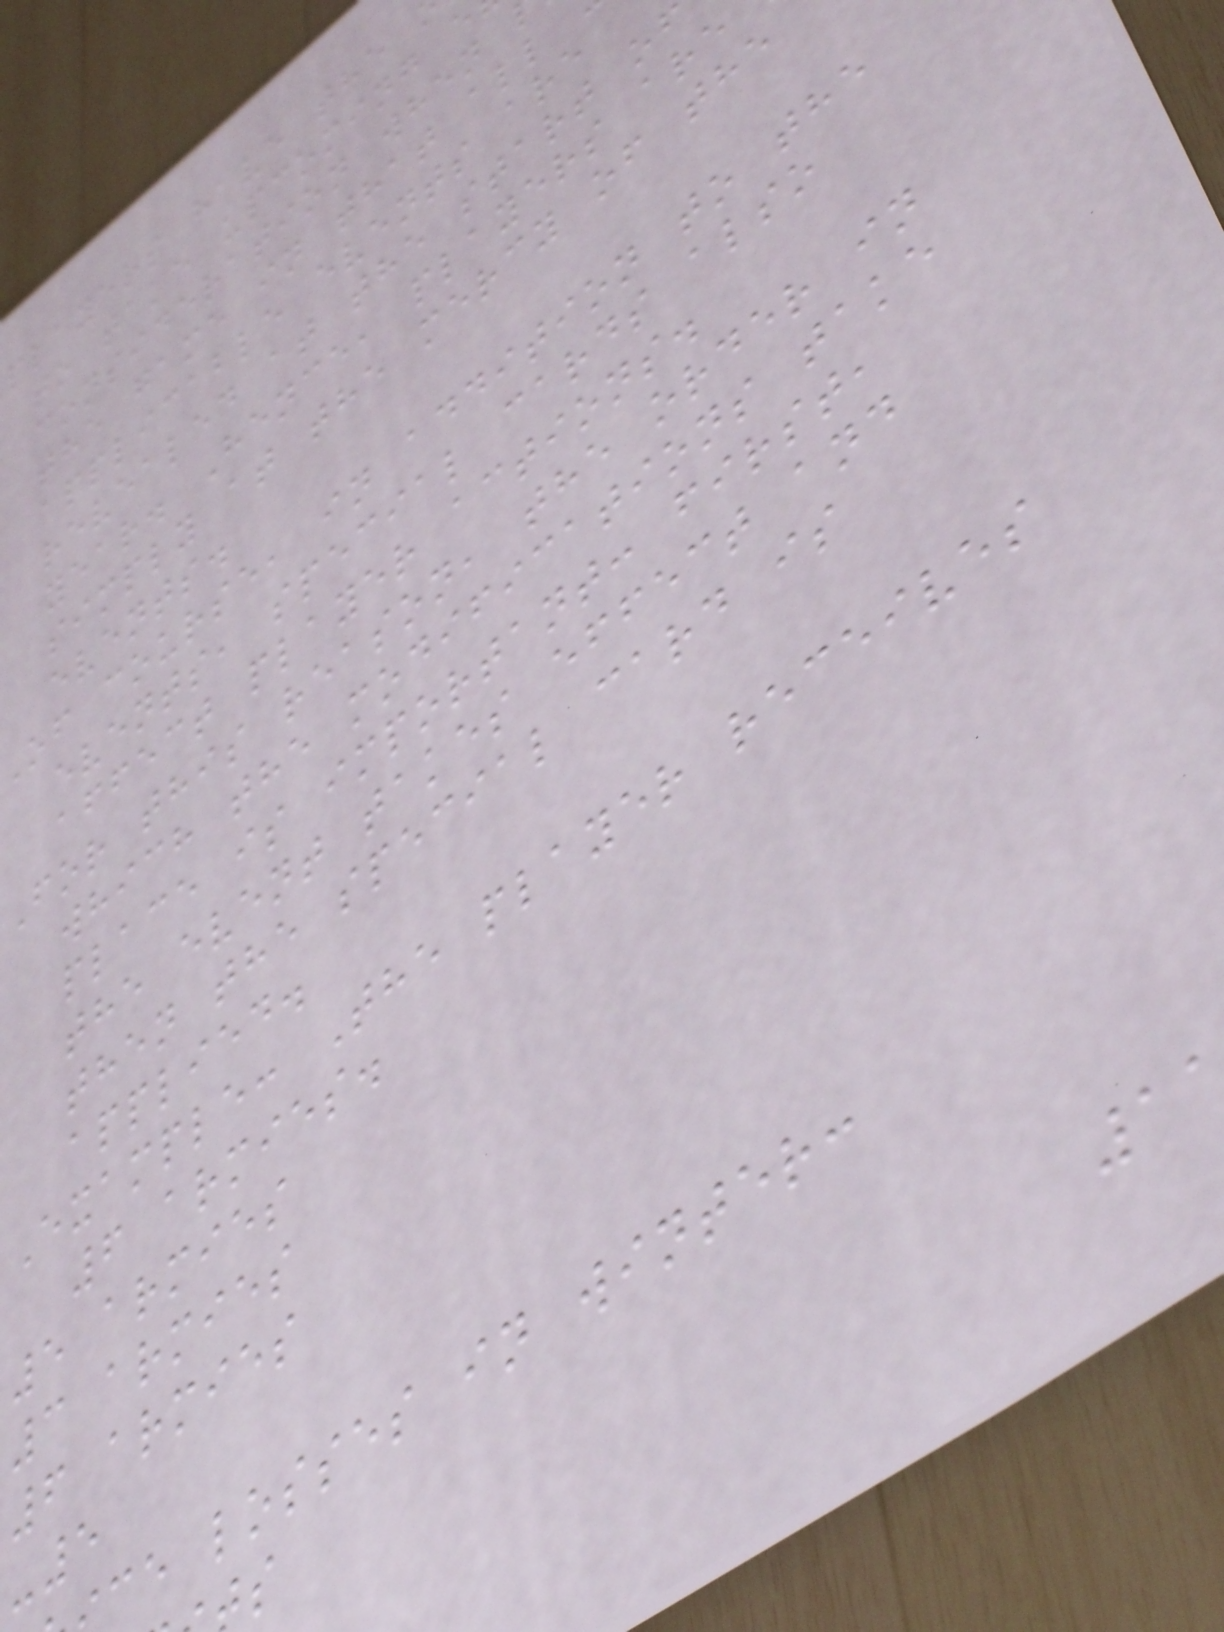players have the
to take upcoming e
consideration when
the game in that all
applicable events are
revealed at the start of
year. Hence, players are
simply at the mercy of the
events.
Of course, in addition to the
events, special cards also
affect player actions.
For this reason, the order in
which the modifications take
place is important: first,
the event takes effect and
then the special card is
applied.
Example: The player receives
6 armies.
5 armies
3 armies
6 armies
-5
ce losses in winter:
